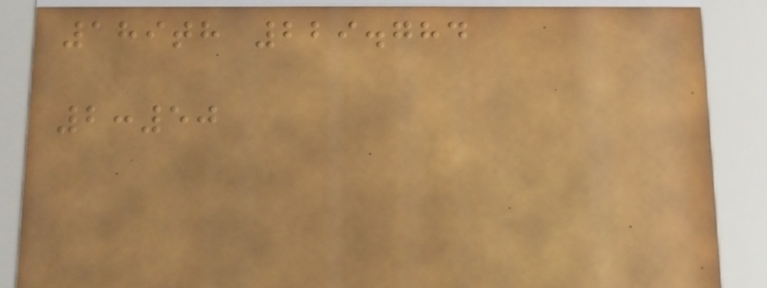189th 229.784
2:50
